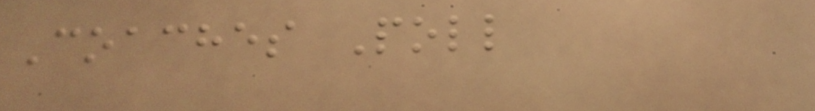Coaches Poll
